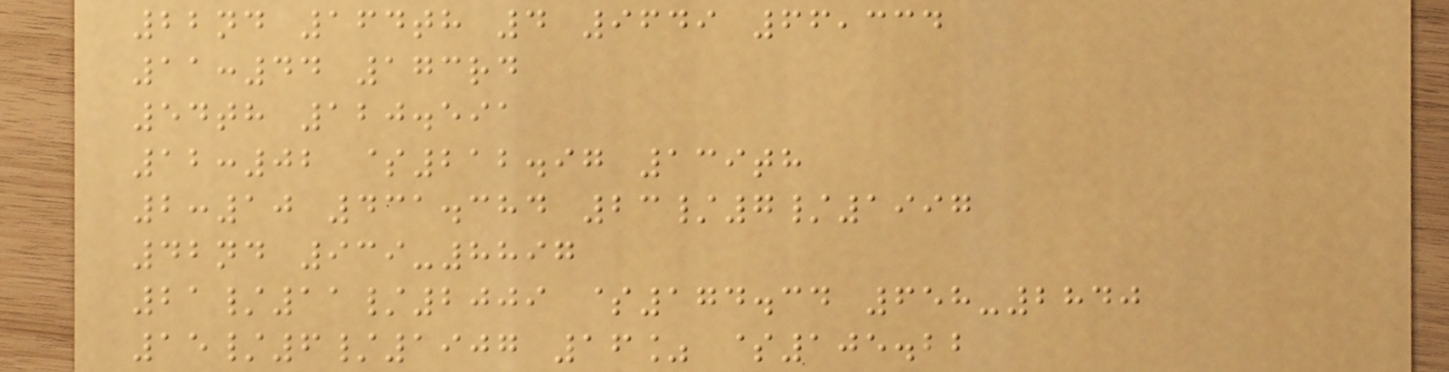22nd 164th 4 9649 66,334
11:44 173rd
54th 120.591
12:02 $212.97 139th
2:10 431.384 23/7/1997
42nd 939-8897
21/11/2009 $174.34 658-2840
15/6/1907 16% $105.22
